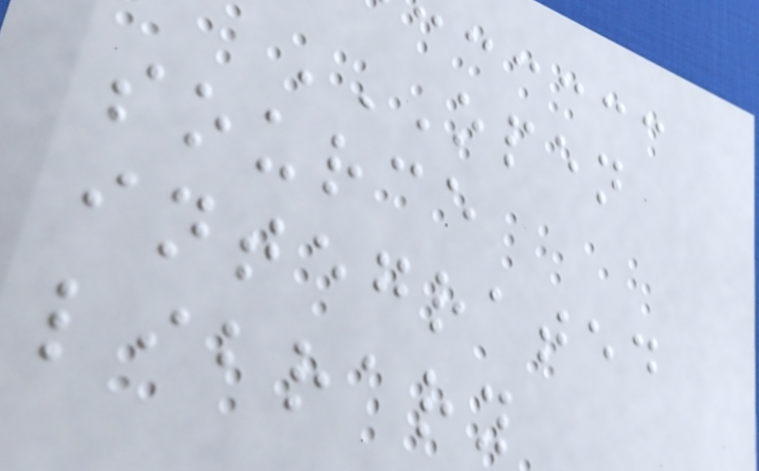OPEN
SOURCE
INTEGRATED
LIBRARY
